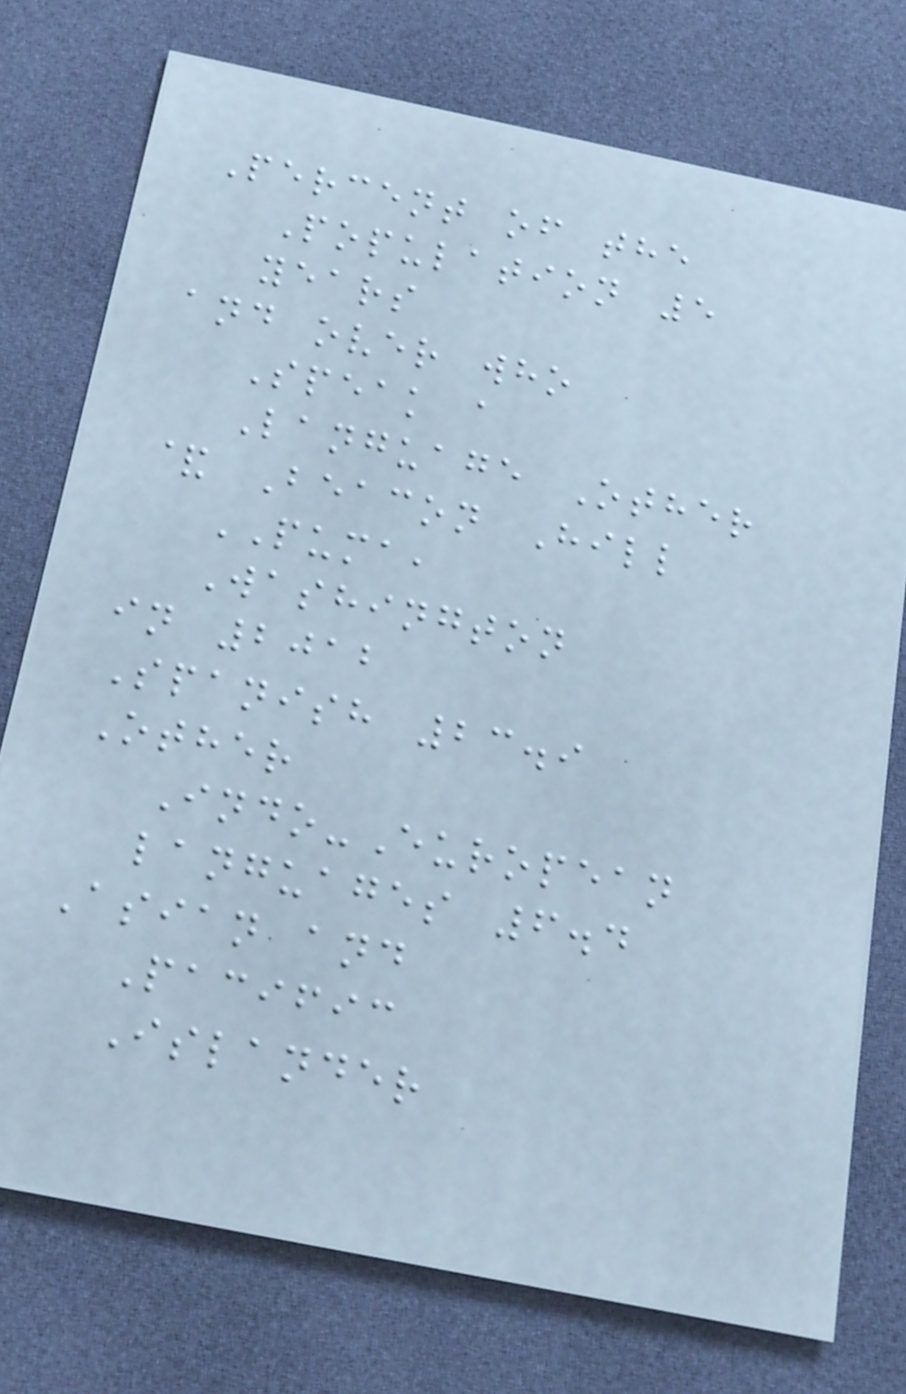Percent of the
Population 5
years
and over who
Speak a
Language Other
& Beacon Hill
PUMA,
Washington
in 2012
Spanish 23.9
Other
Indo-European
languages 6.4
Asian and
Pacific
Islander
